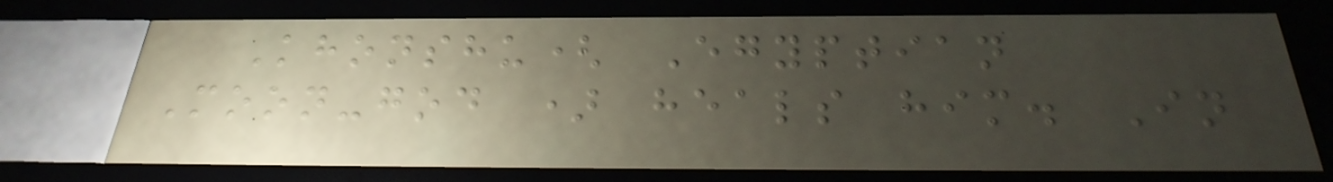Khonshu( Egyptian
Moon-god ) heals him. In
